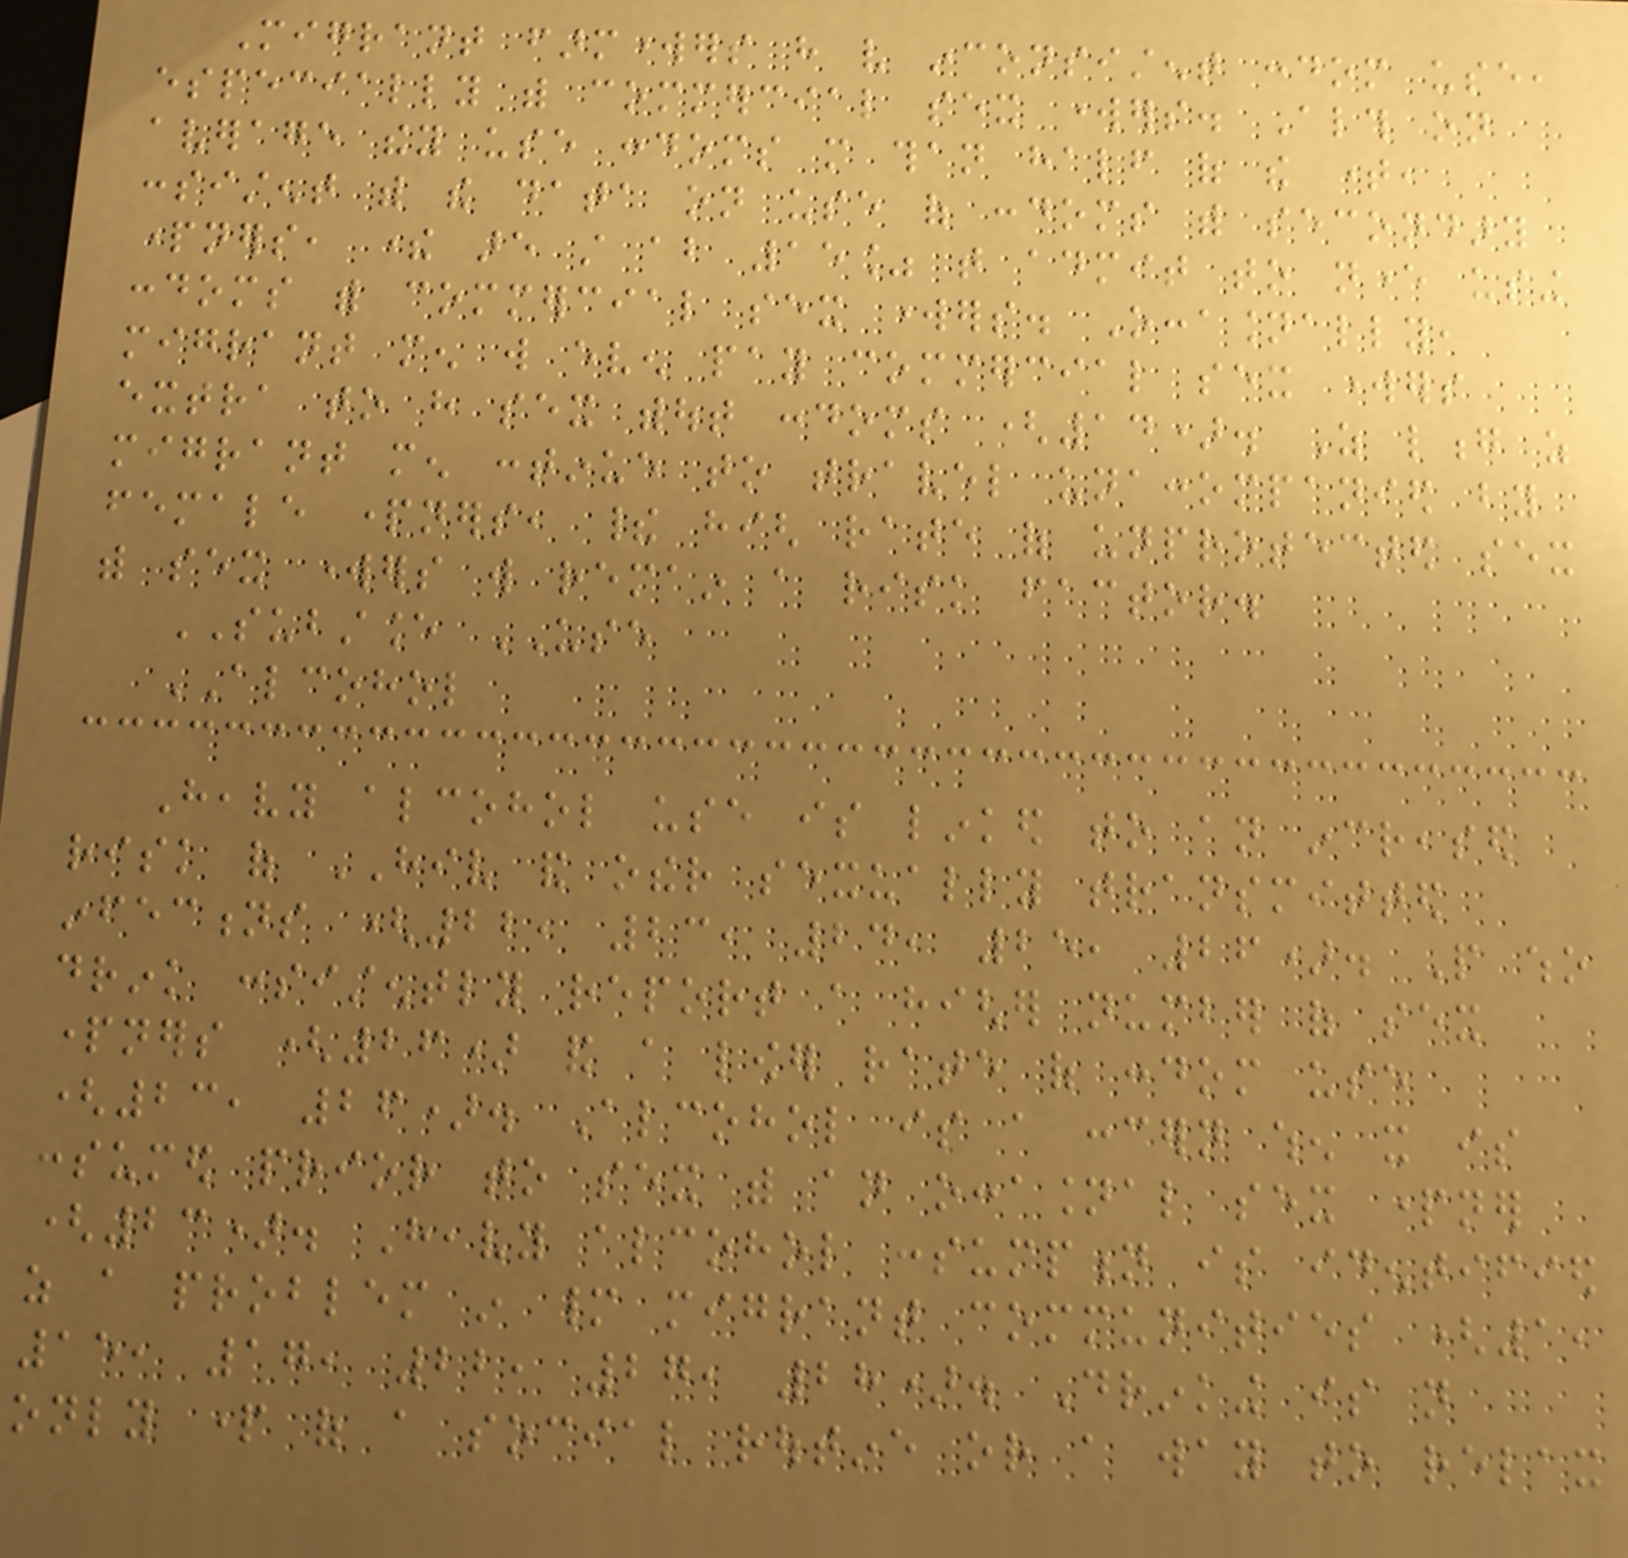Migrant farmworkers have very inconsistent condom use,
especially with commercial sex workers. Although on
average they use condoms more than half of the time,
consistent with the data on use of condoms with secondary
partners, there are still about 15% that admit to never using
condoms with commercial sex workers. Occasionally,
migrant men will even pay commercial sex workers
extra to have sex without condoms (14). As long as
migrant men continue to travel unaccompanied by
female partners, their high rate of unprotected sex
with sex workers will remain a risk factor.
SUBSTANCE USE
ALCOHOL
Heavy alcohol use is linked to an increased
risk of HIV and other sexually transmitted
infections (22, 23, 24, 25, 26). People who
drink consistently report a higher number of sex
partners (26) and a lower rate of condom use
(23, 26). Alcohol is a concern when it is
consumed prior to sex with an occasional sex partner
(23). Heavy alcohol consumption is identified
as a problem in many migrant communities (1,
15, 17, 22, 27, 28). Drinking is not
only part of a social routine or a way to relax
